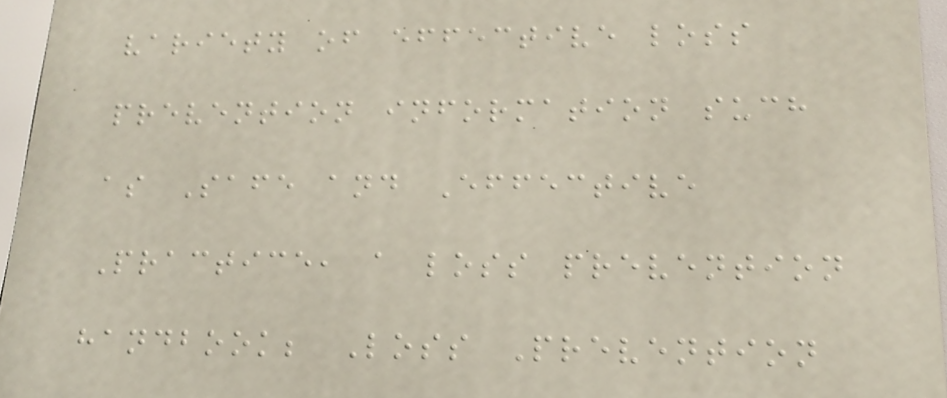variety of effective loss
prevention information such
as Safe and Effective
Practice, a loss prevention
handbook; Loss Prevention
